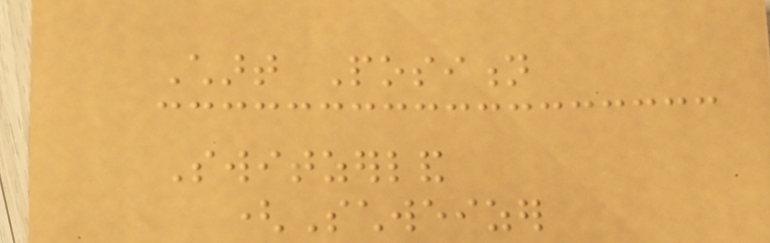Chart Position
Switzerland
(Schweizer
